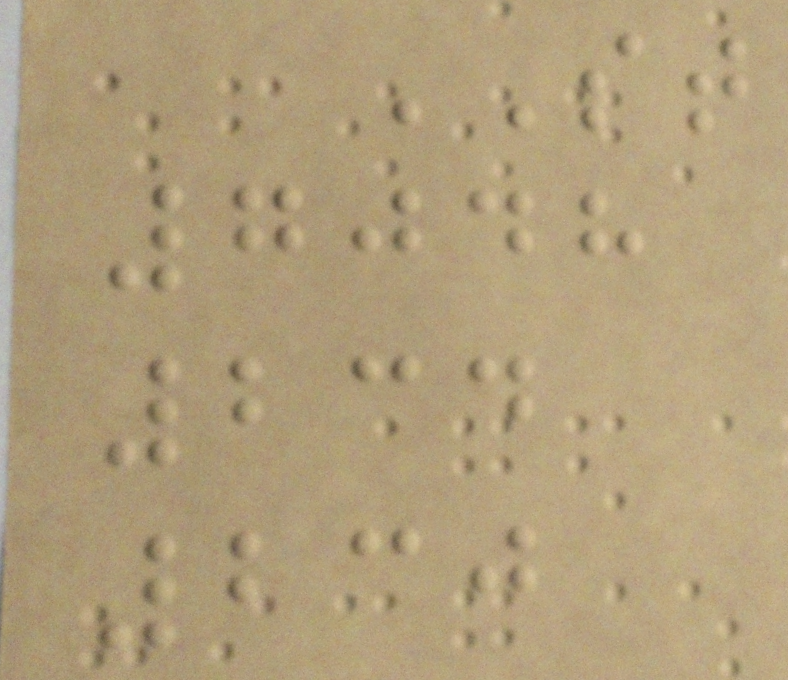ST
7048
234
230
